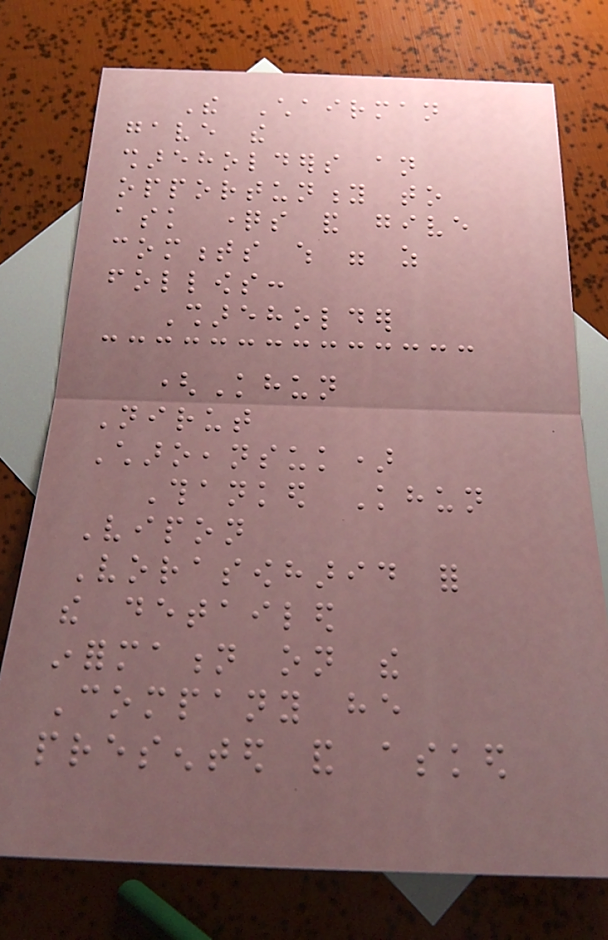The Chairman
gave the
shareholders an
opportunity to
ask questions and give
comments which were as
follows:
Shareholder
(Khun
Nirut
Charoeansuk)
Thanked Khun
Vipon
Vorasowharid for
the detailed
information on the
Company he
presented and asked
